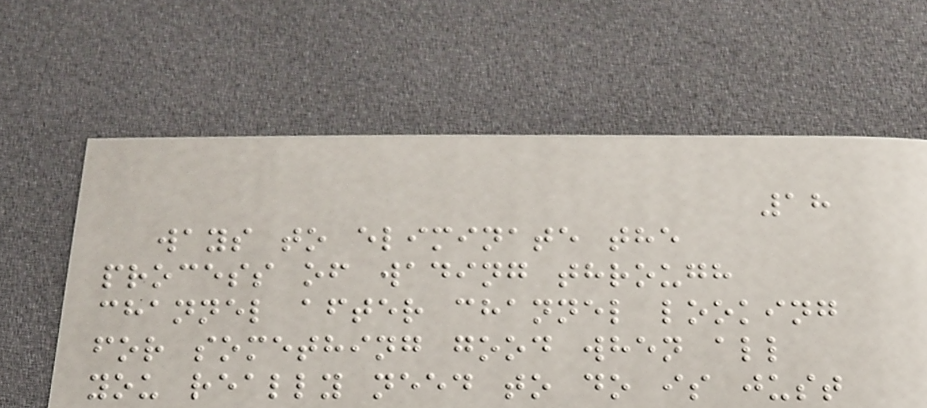18
ways to eliminate the
process of wading through
channel after channel looking
for something good when all
you really need to do is just
